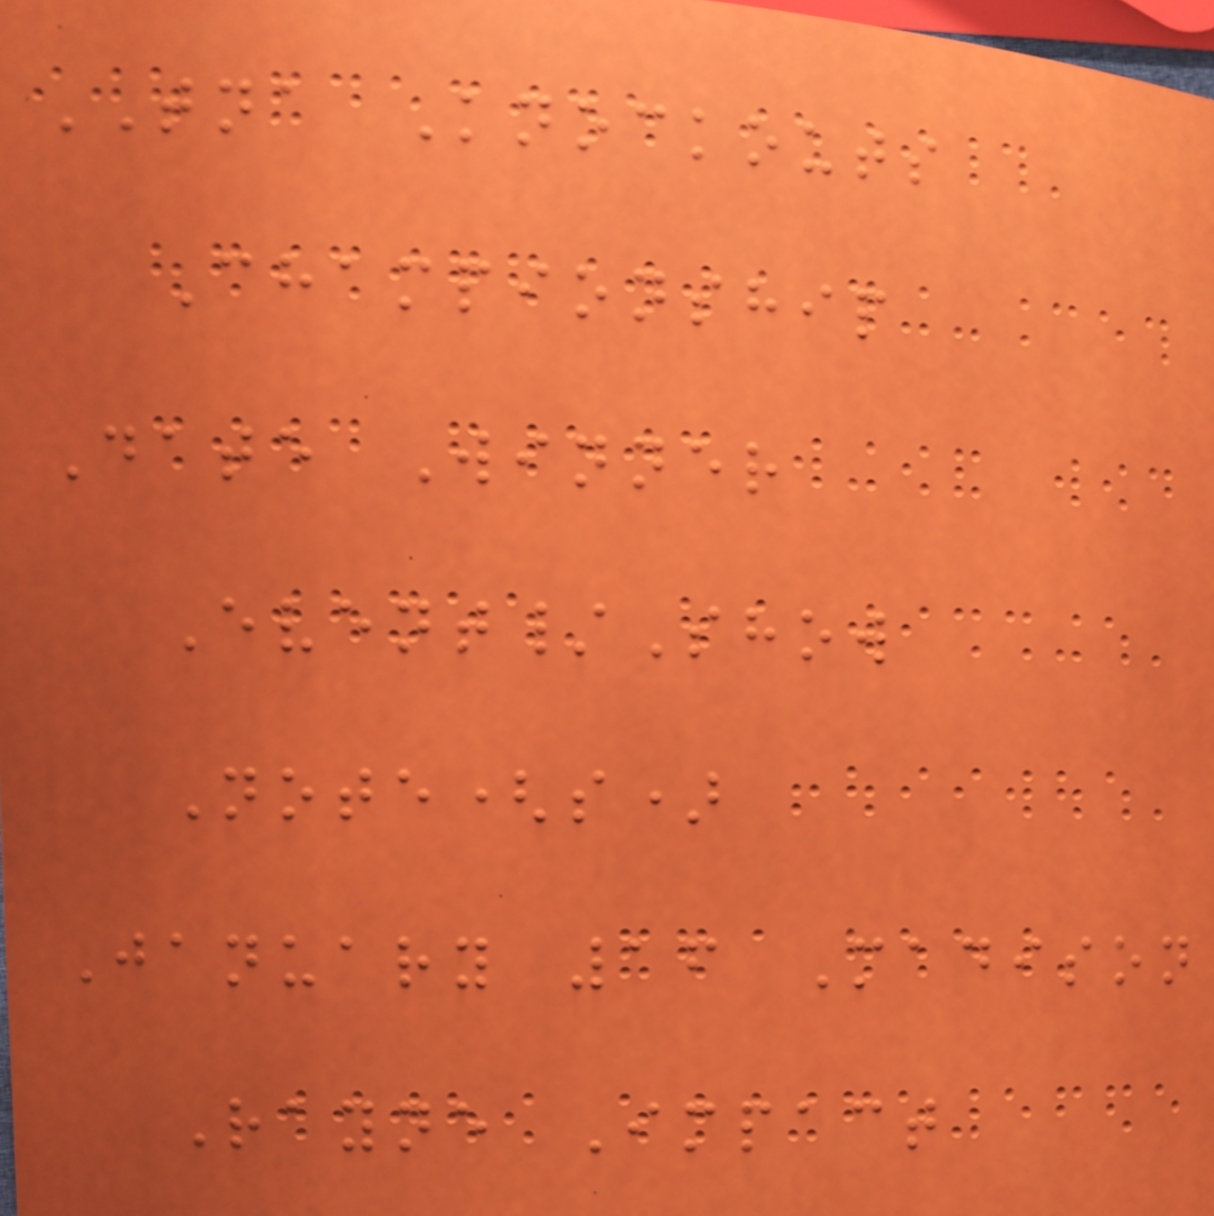TNA Knockouts
Championship
Date Winner
Event/Show
Note(s)
January 16 Madison
Rayne Impact
